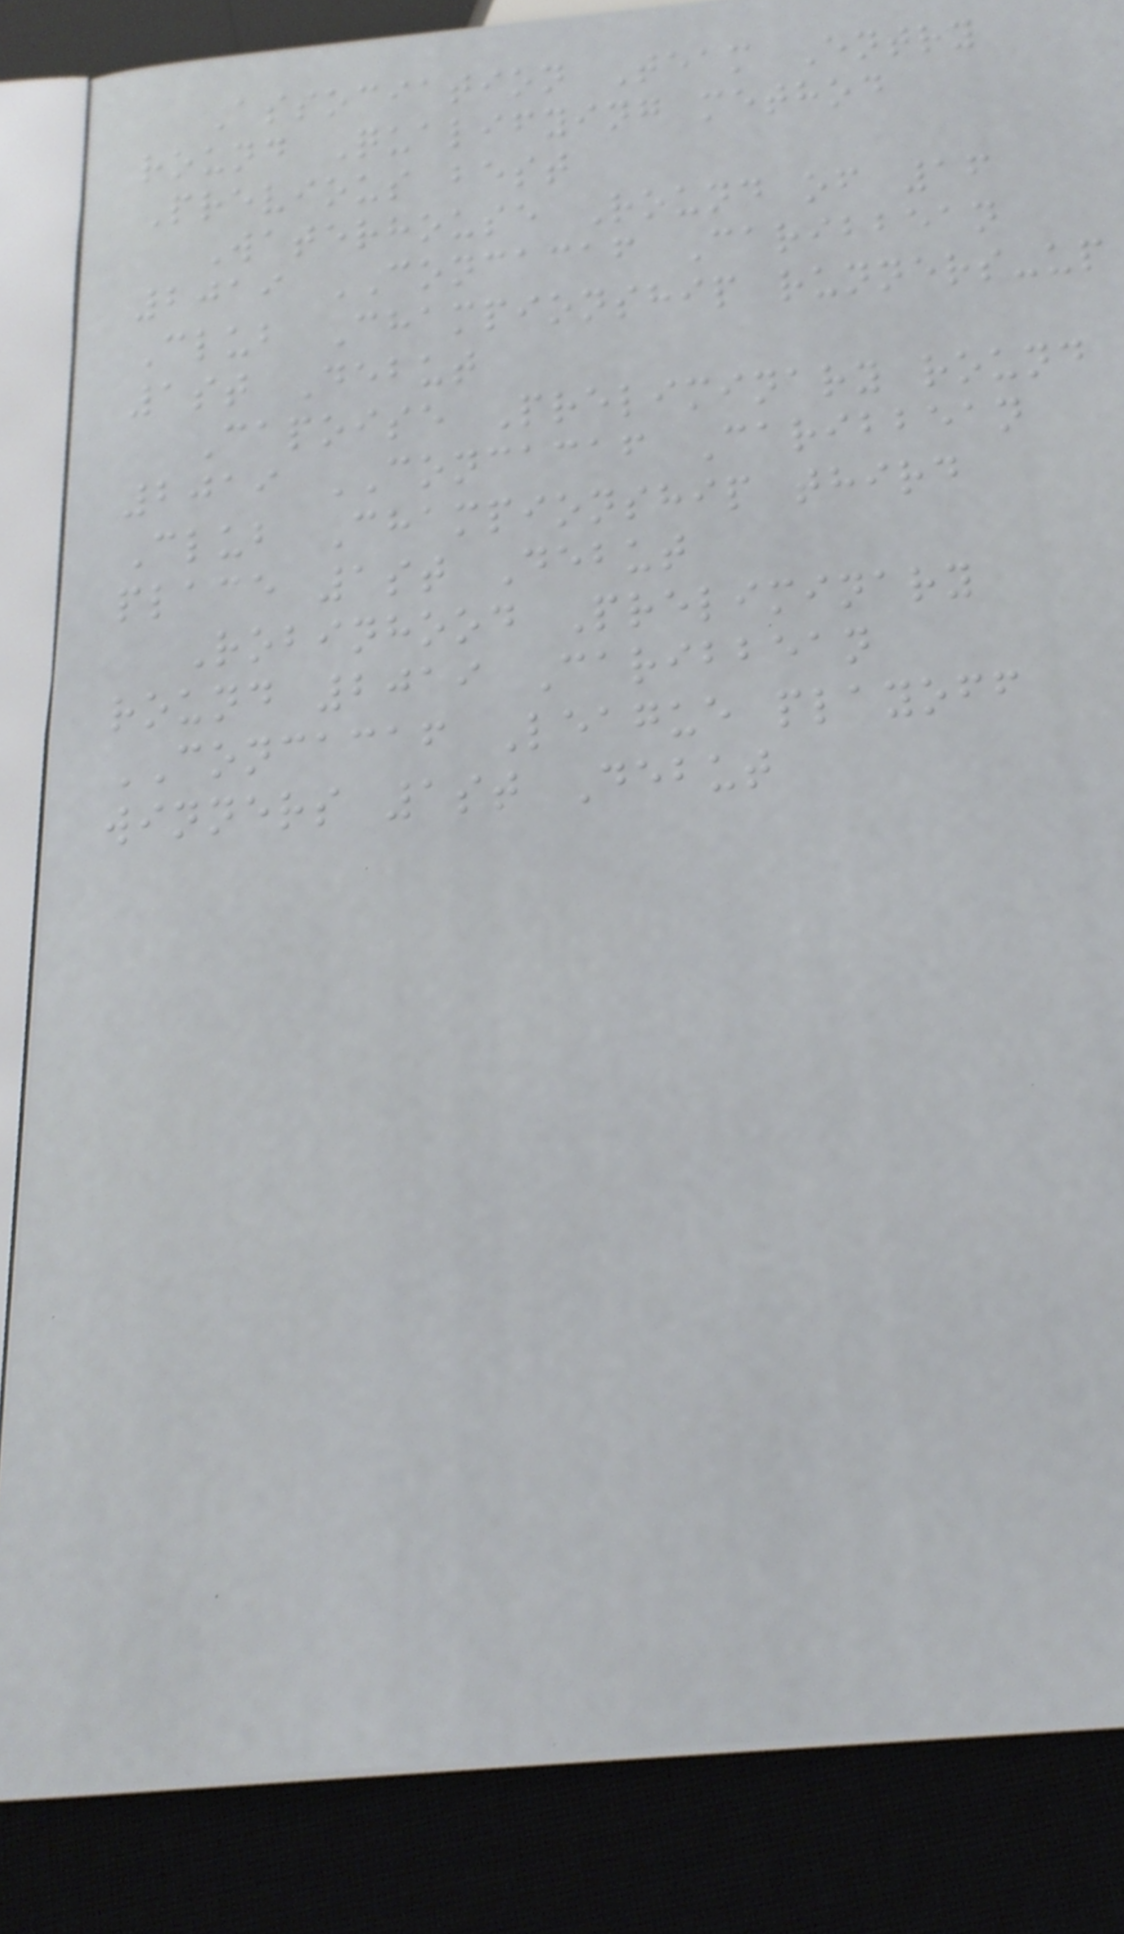Association Team Entry
round Qualifying method
Previous best
Waterhouse Round of 16
2019 CONCACAF Caribbean
Club Championship runners-up
1st Debut
Capoise Preliminary round
2019 CONCACAF Caribbean
Club Championship third
place 1st Debut
Robinhood Preliminary
round 2019 Caribbean
CONCACAF League playoff
winners 1st Debut
